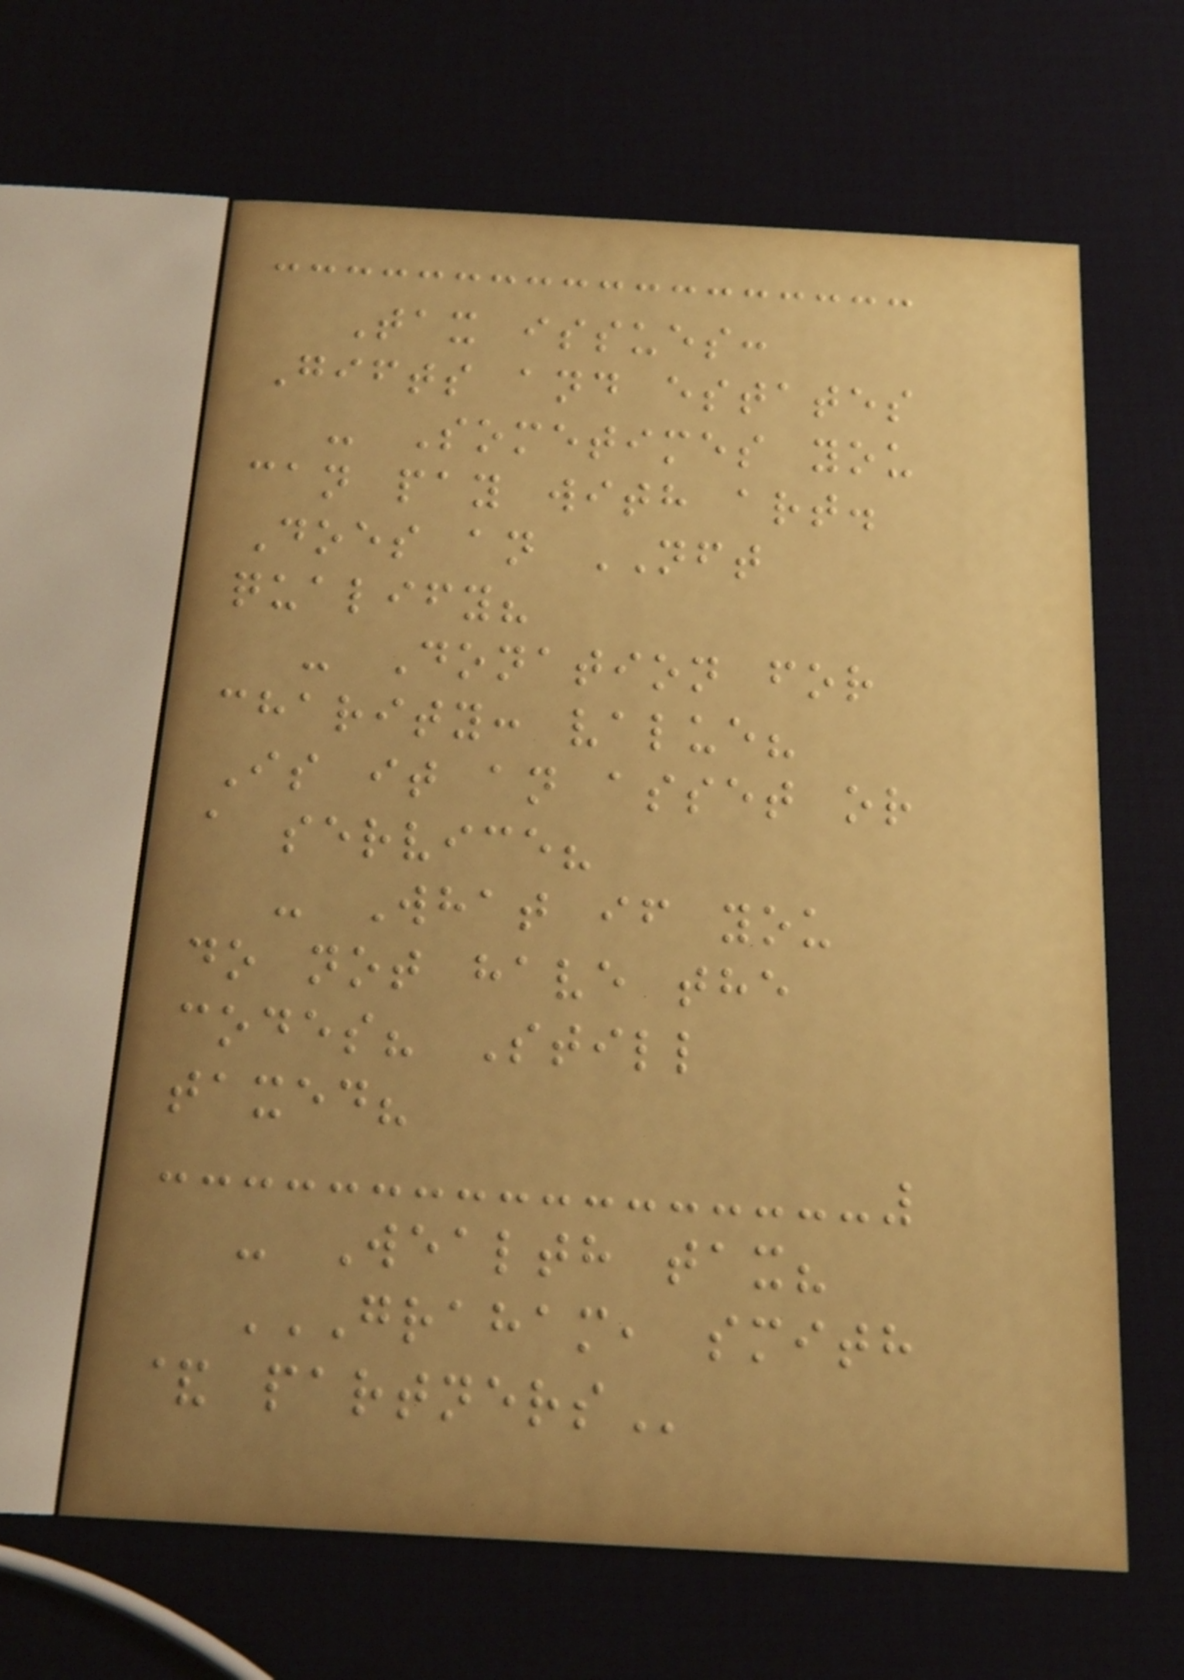Tax issues:
Gifts and estates
- Sometimes you
can pay with art.
Does an NFT
qualify?
- Donation for
charity: value?
Is it an asset or
a service?
- What if you
do not have the
codes? Still
taxed?
- Wealth tax?
GRAHAM, SMITH
& PARTNERS
